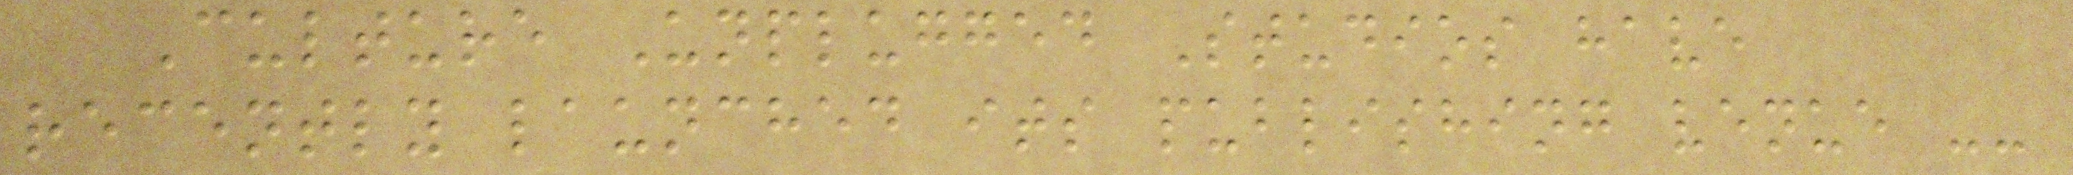Culture Unplugged Studios have
recently launched its publishing venue --
